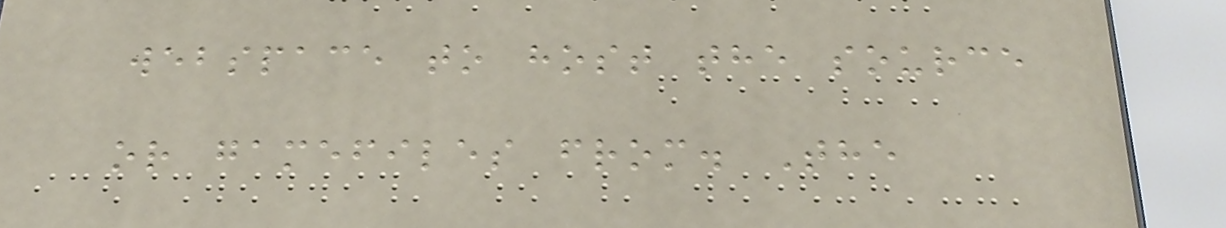webspace to host the source
or gamefiles from. The
